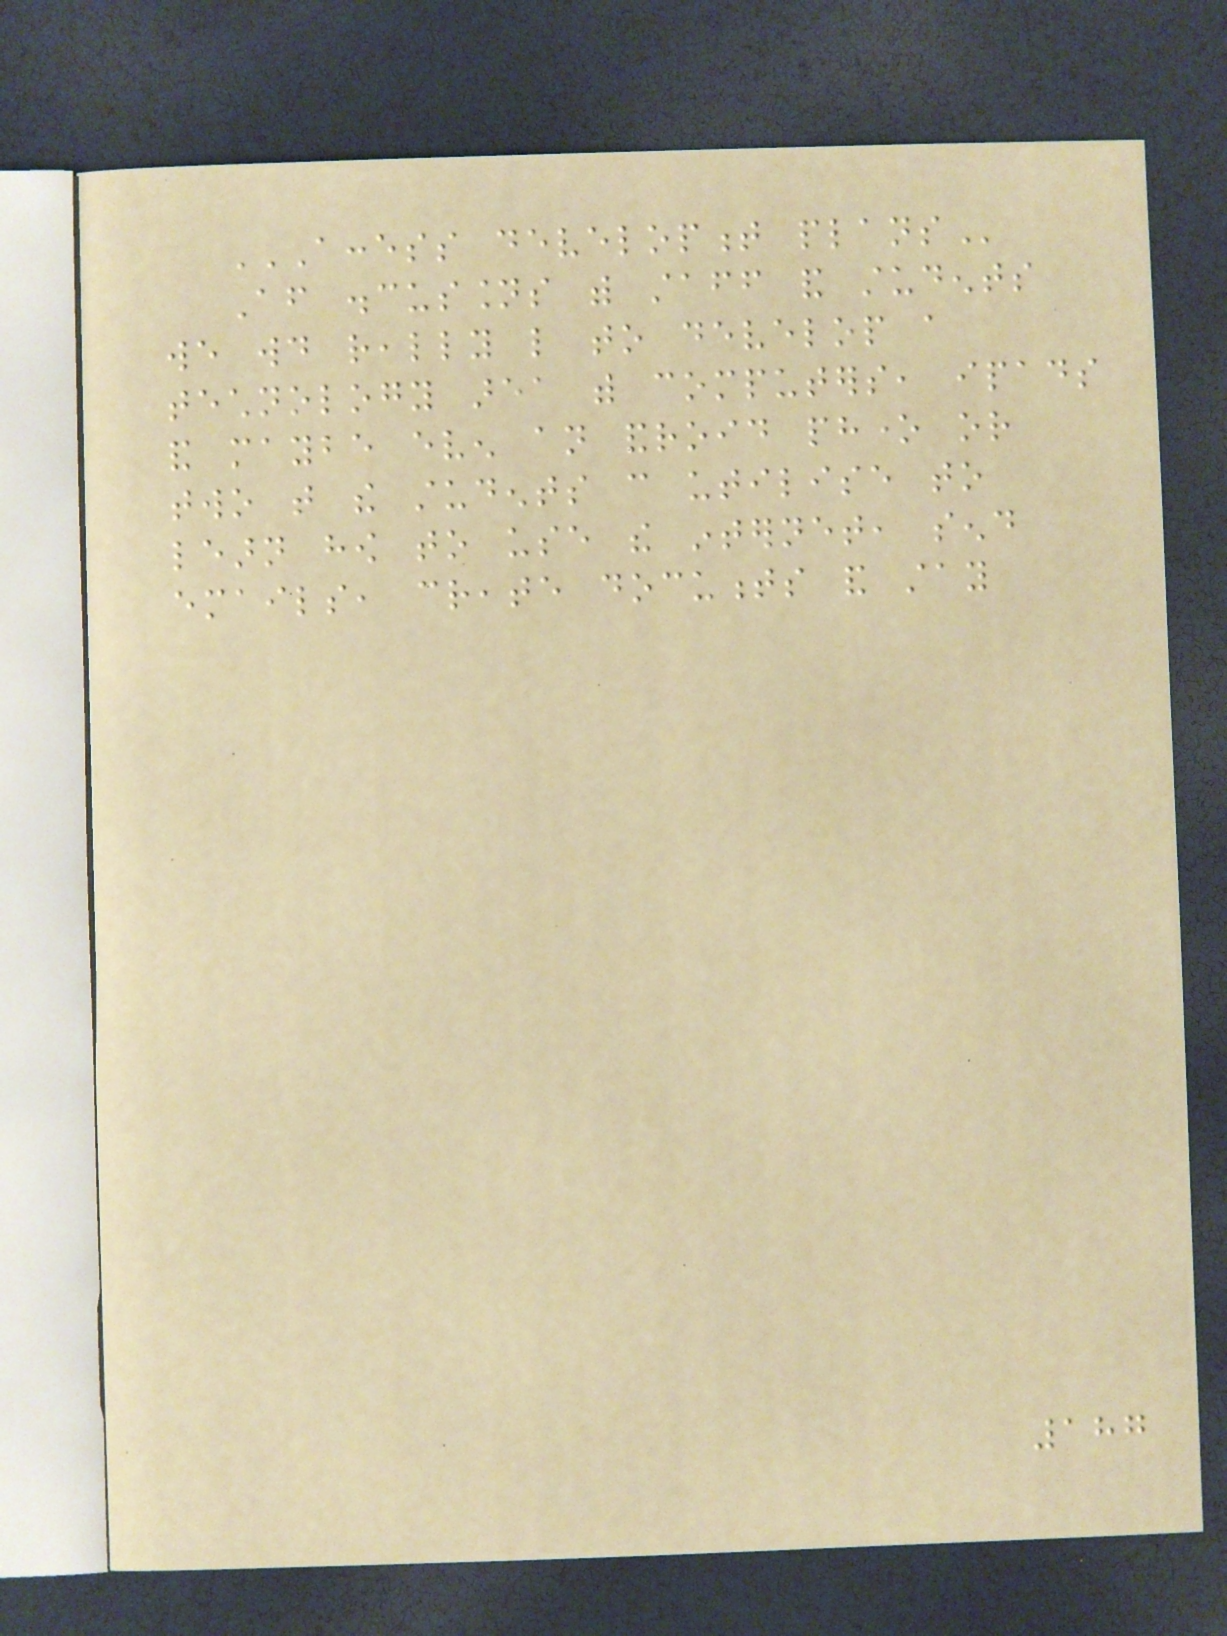ACCESS DEVELOPMENT PLANS
After discussions with staff and students
we would really like to develop a
technology area with computers, ipads
and maybe even an android phone or
two that the students can utilise to
learn how to use the internet, send
emails, create documents and stay
187
